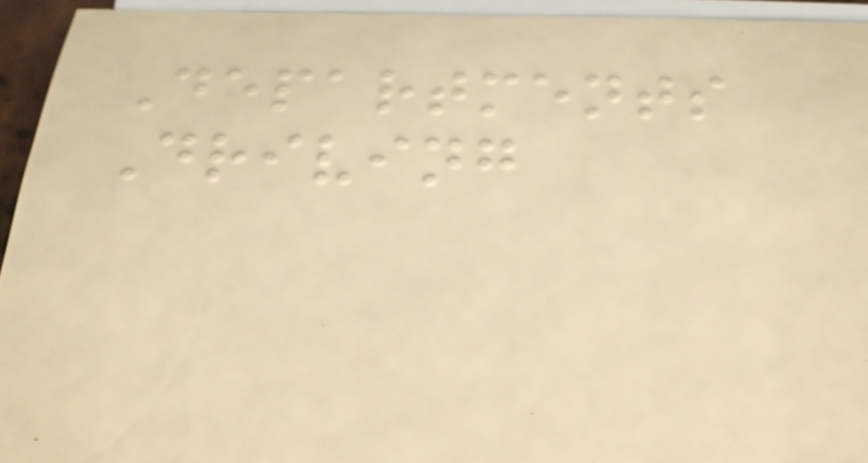Departments
Driving
